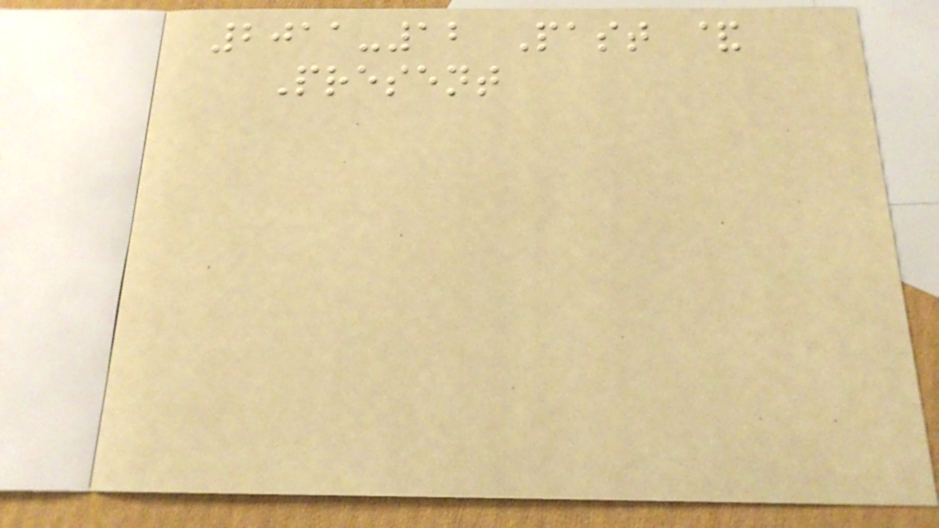2011-12 Past &
Present
